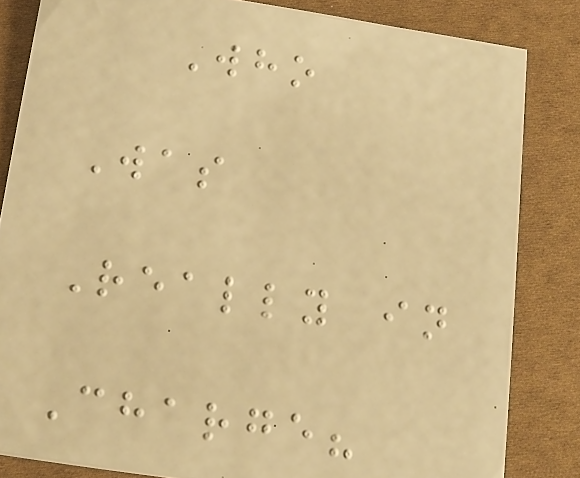Who
Was
Really in
Charge?
